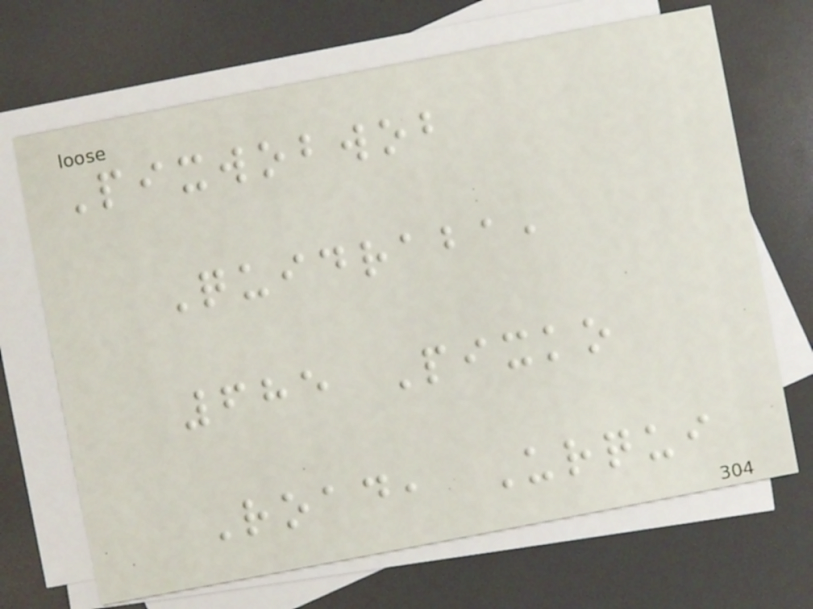Pixwobwob
Quidraba,
685 Pixko
Road, Urqui
